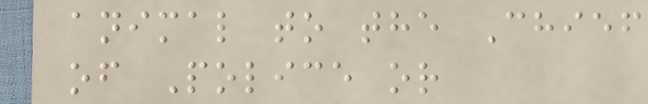animal to the Chief
of Police or
